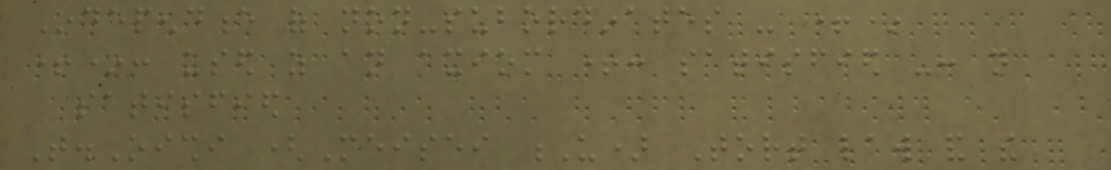Independence of non-subordinates - +*
+*: used as an axiom +: satisfied -: not
satisfied
T.Oishi (Meisei U) Tort law and the
